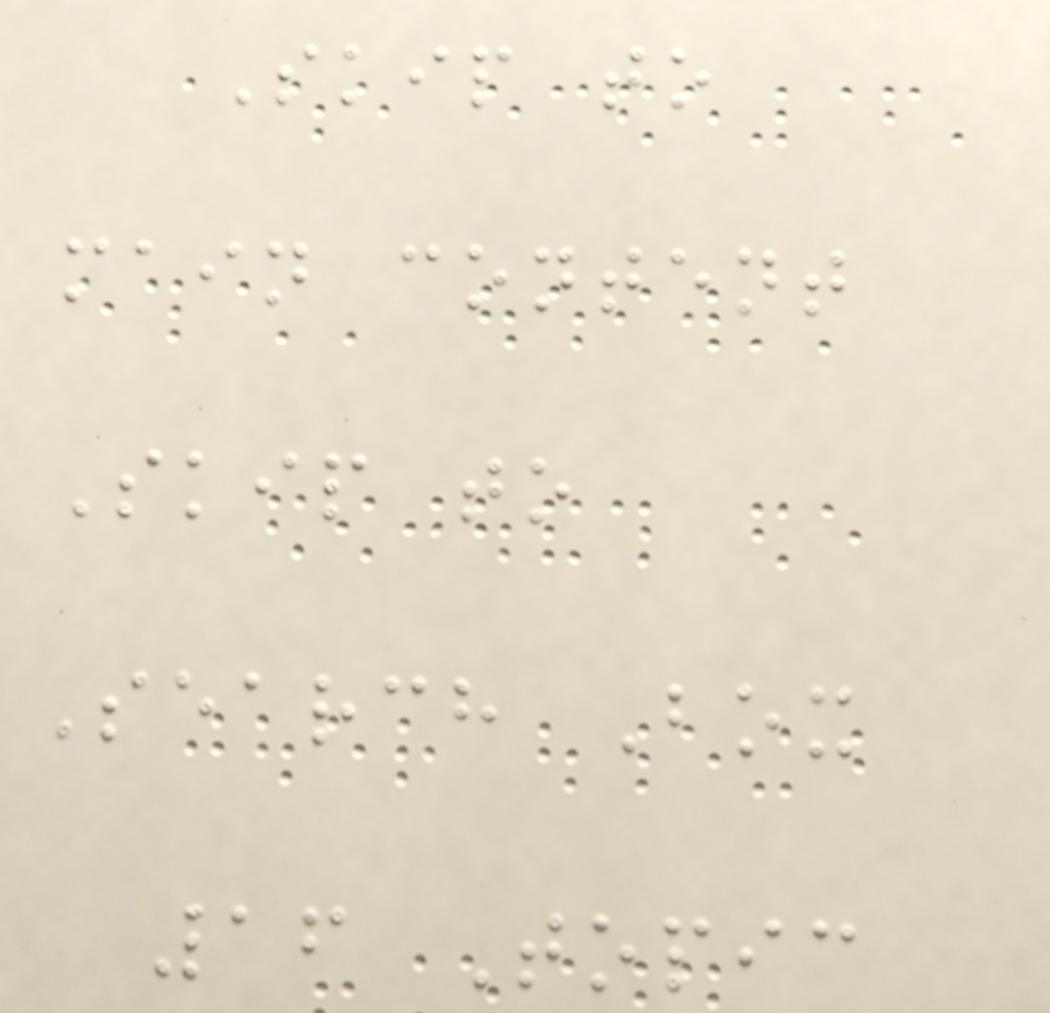Skip to
main content
Skip to
Search Box
16 Topic
